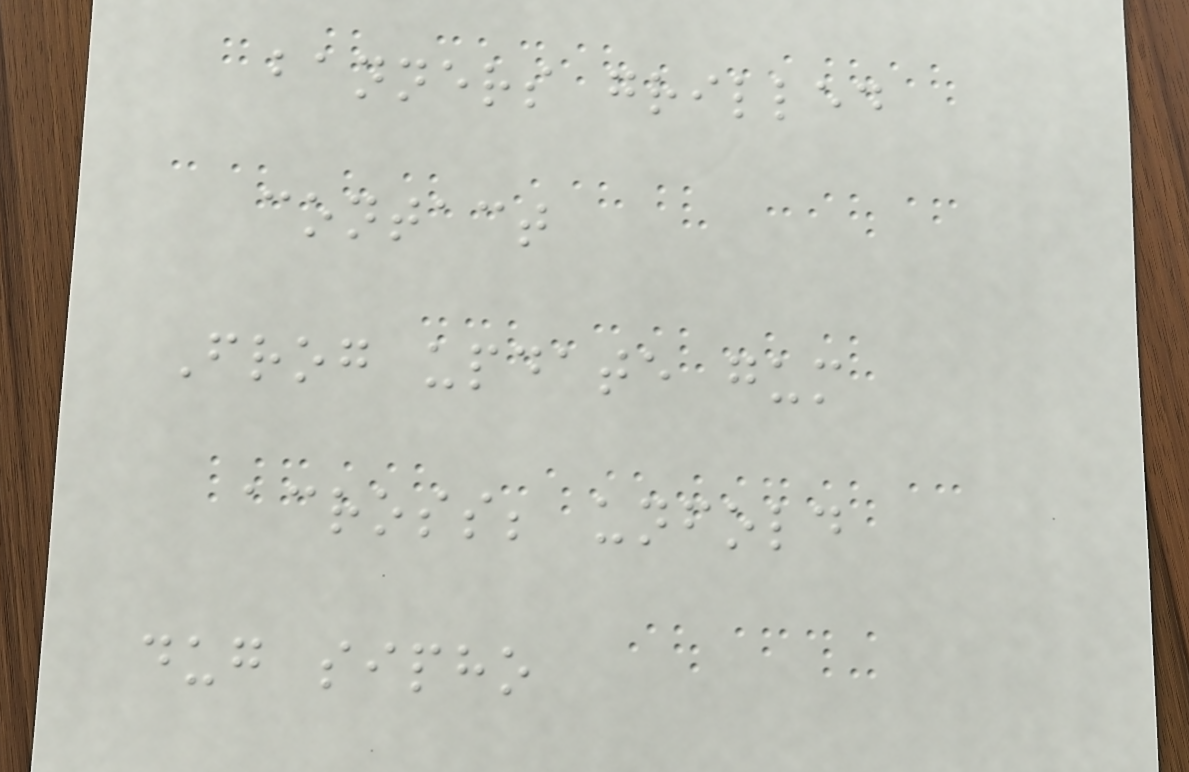banners grilled
contact
Frog update gum
across; unfold
dug sipho
